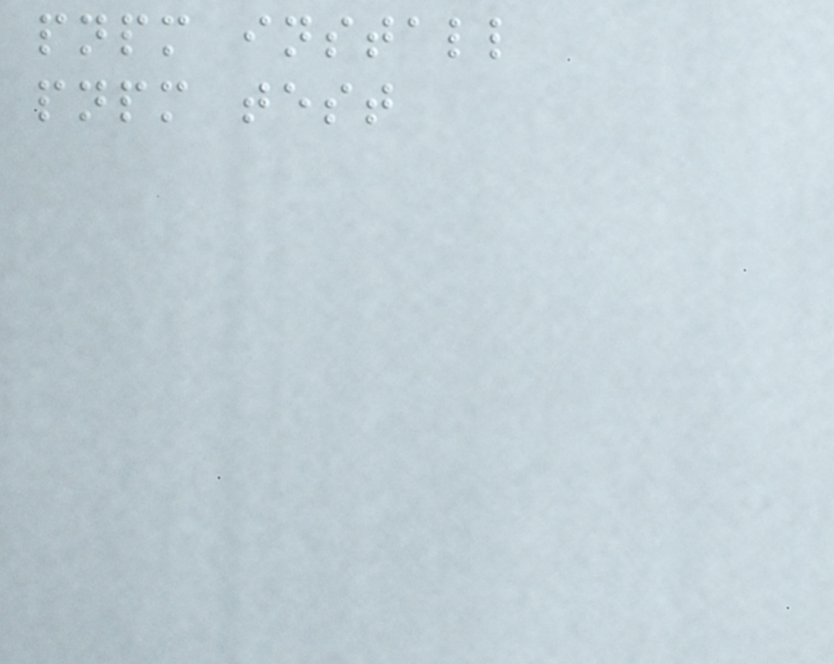pnpm install
pnpm test
